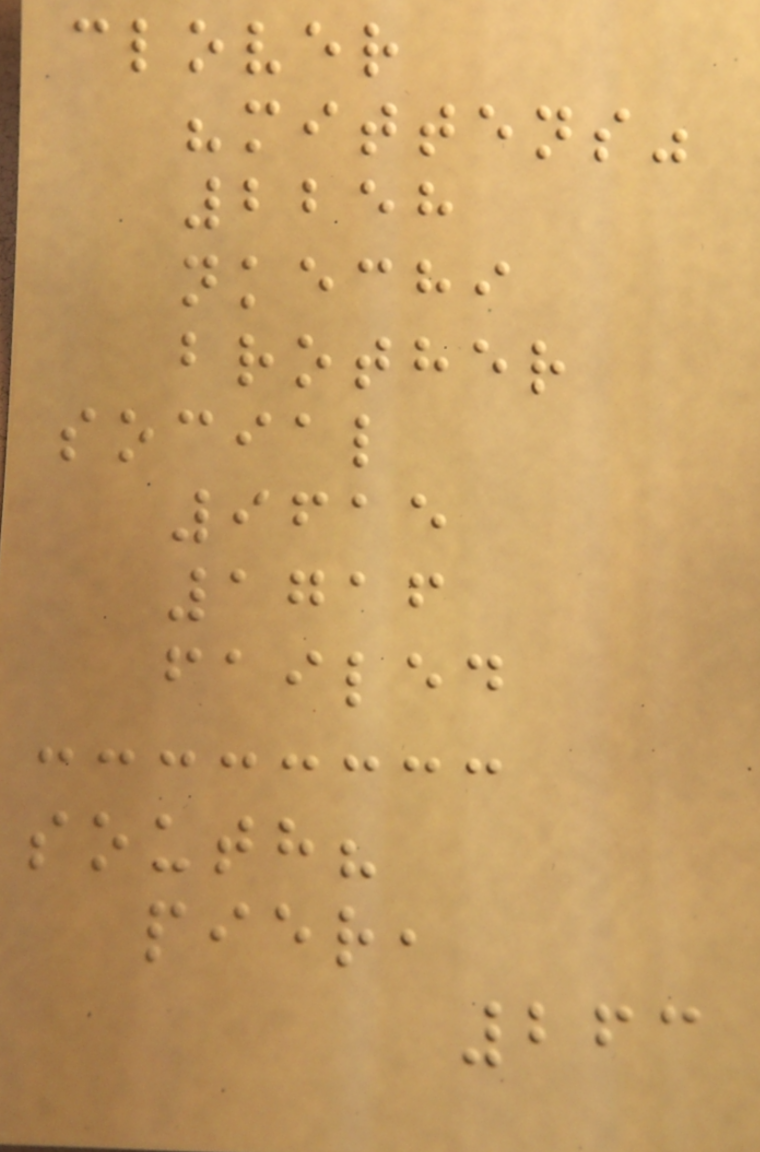clover
"mittens"
2258
nkechi
brother
social
9615
1716
failed
south?
pier,
263
